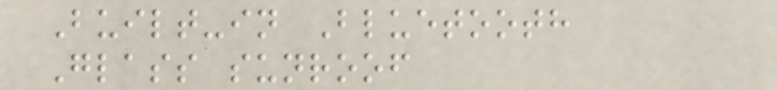Built-in Bluetooth
Glass sunroof
